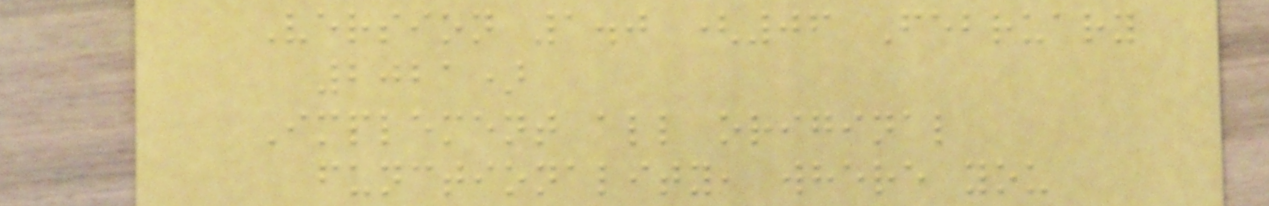Version 1.0 (06 February
2021)
Implement all original
functionality, where you
